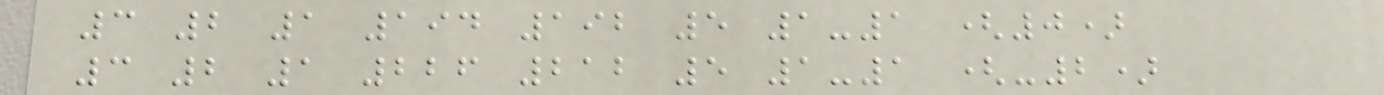3 2 1 194 192 5 1-1 (0)
3 2 1 226 212 5 1-1 (-2)
